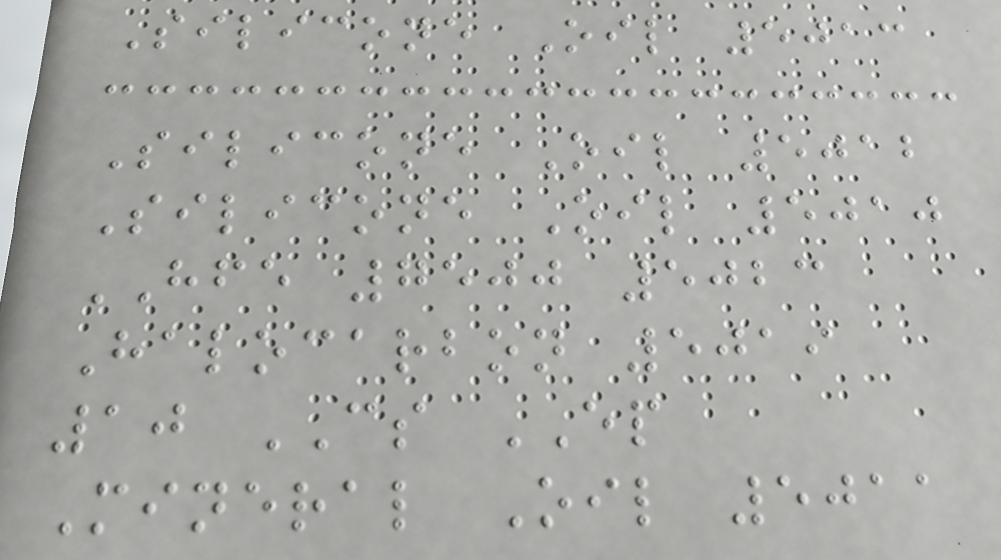Silicone Oil 5013
Silicone Oil 5012
Silicone Oil 5010
HFE 7500 5023
Halocarbon 5019
10 CS EP
Mineral Oil 5011
